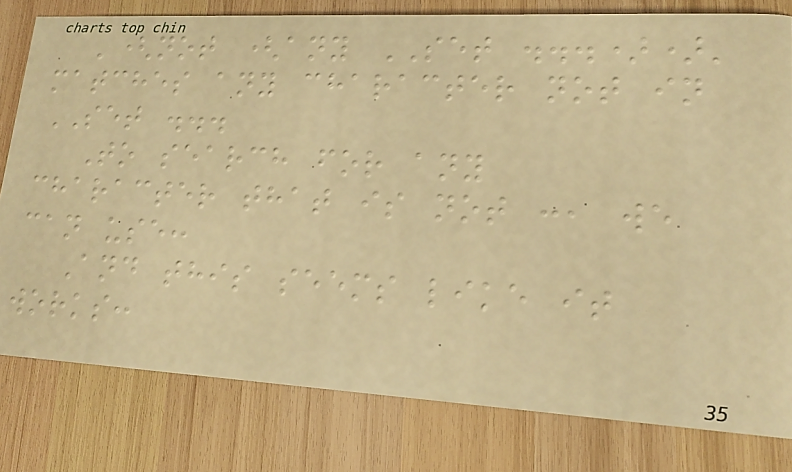'(not (any SET ...))'
matches any character not in
SET ...
To search for any
character that is not :, we
can use:
And this seems like it
works:
